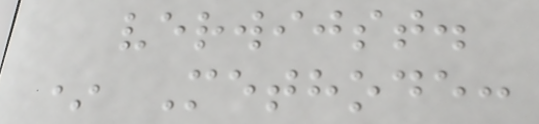verwijst.
* Methode:
